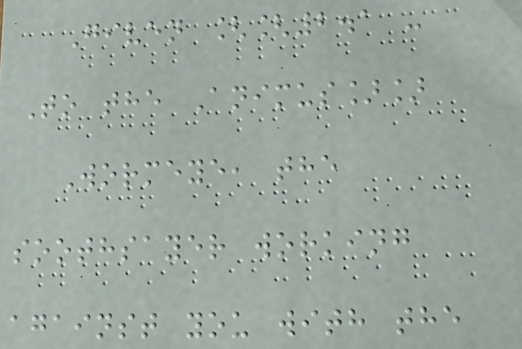Given [[2.1 -
To the Animus]]
Wormeye, the
soothsayer working
against you with the
